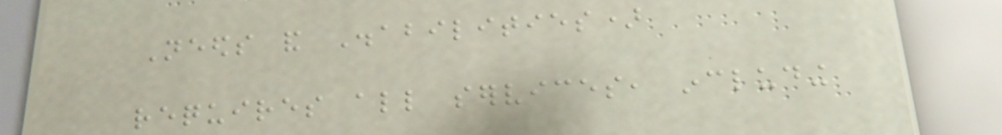Needs and Disabilities)
requires all services, including
